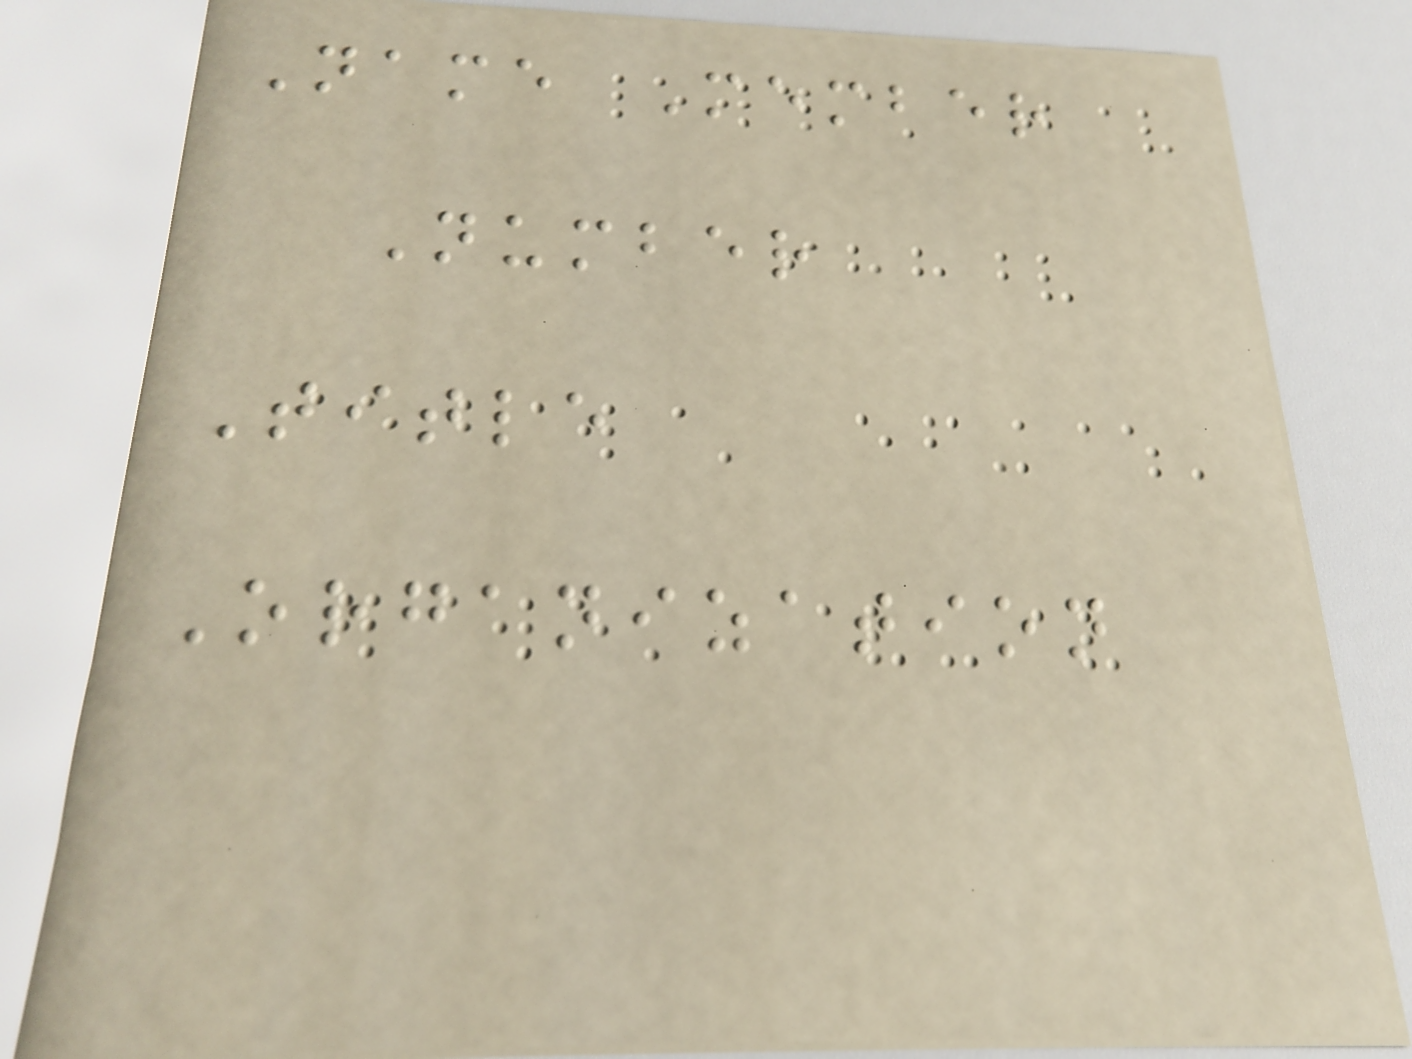Name Member
Number
Title
Organization
